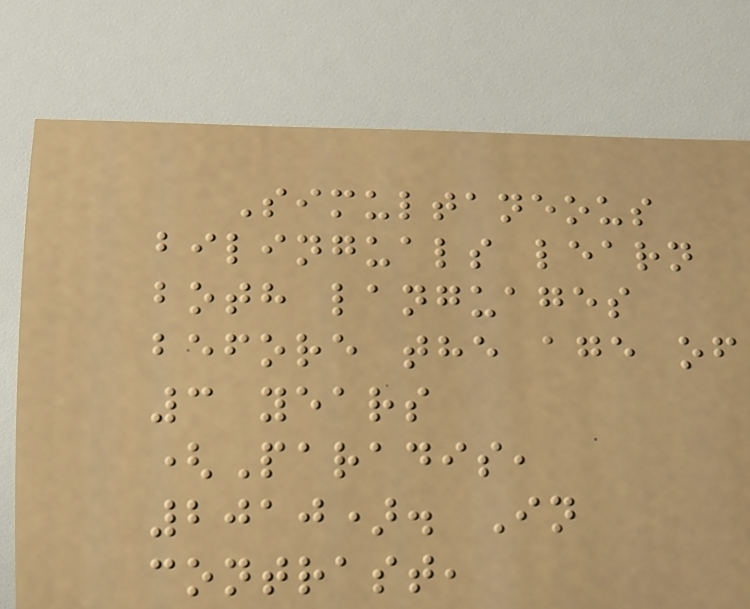Simultaneous
bilinguals learn
both languages
before the age of
3 years
(Paradis,
2010). In
contrast,
